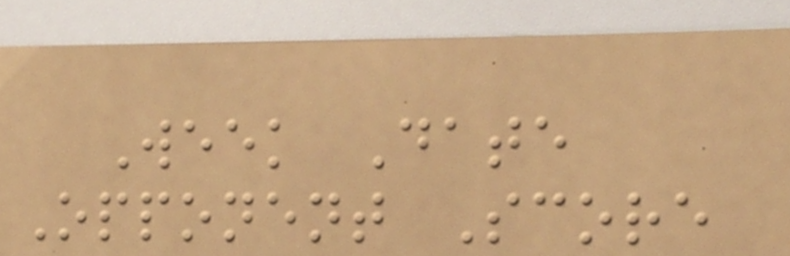Week Date
Opponent Score
